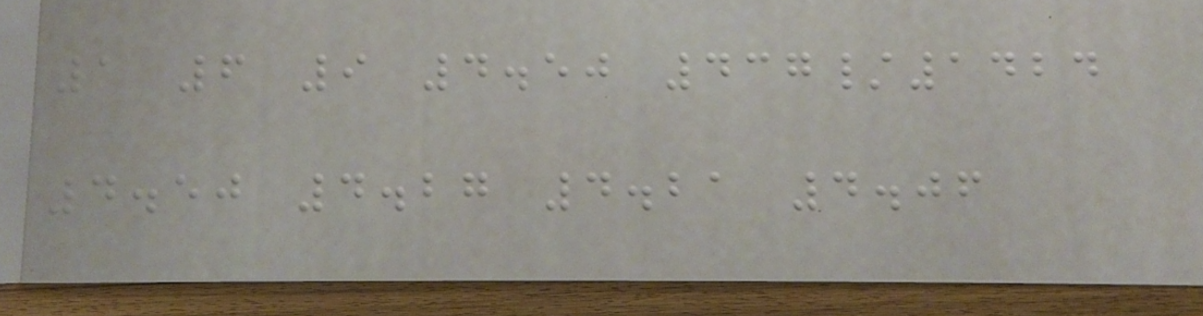1 6 9 4.50 437/1424
4.50 4.27 4.21 4.06
